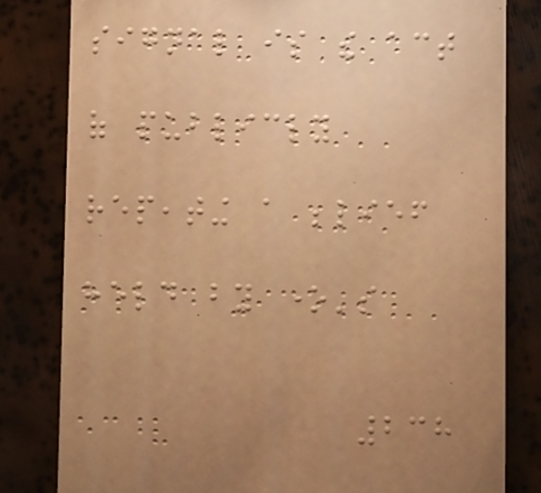signal is the act
of publicly
repeating a belief
held by one's
238
